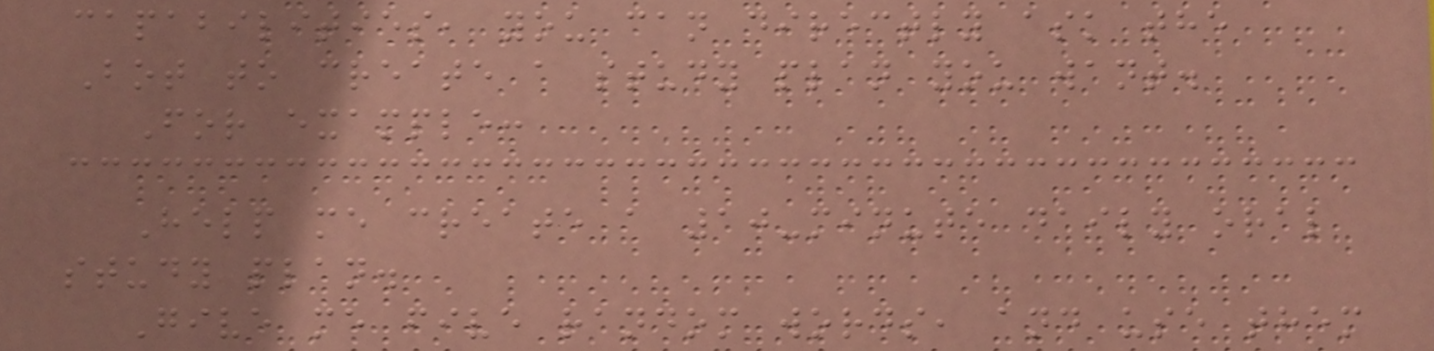capabilities, you can directly ask the
Bot to create a study plan you want.
For example:
Help me create a 10-minute daily oral
study plan.
Give me five random words, and use them
